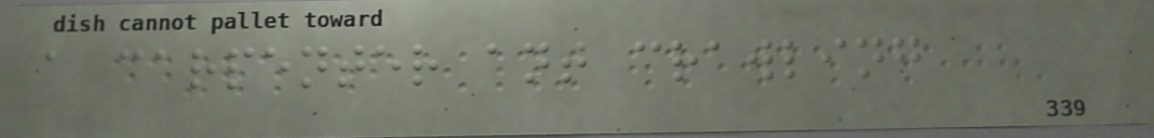a carpenter ant crawling
